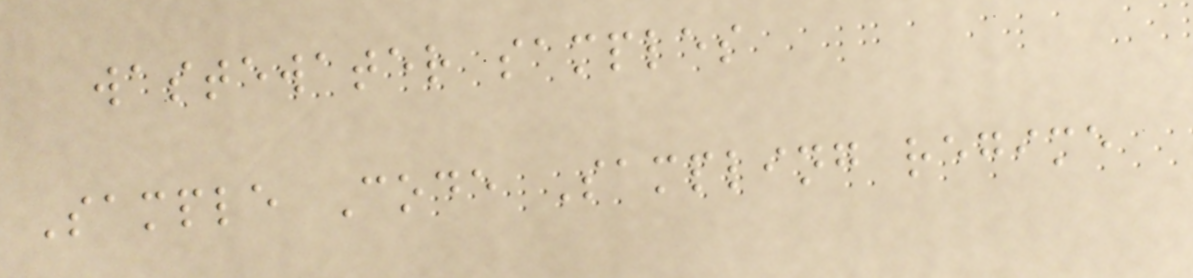wastewater samples
Sample Code Sampling regime
